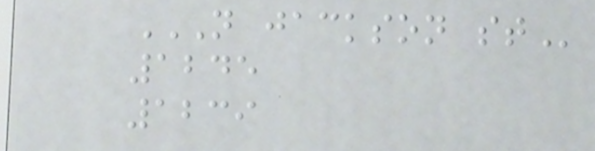N JACKSON ST
1245
1239
